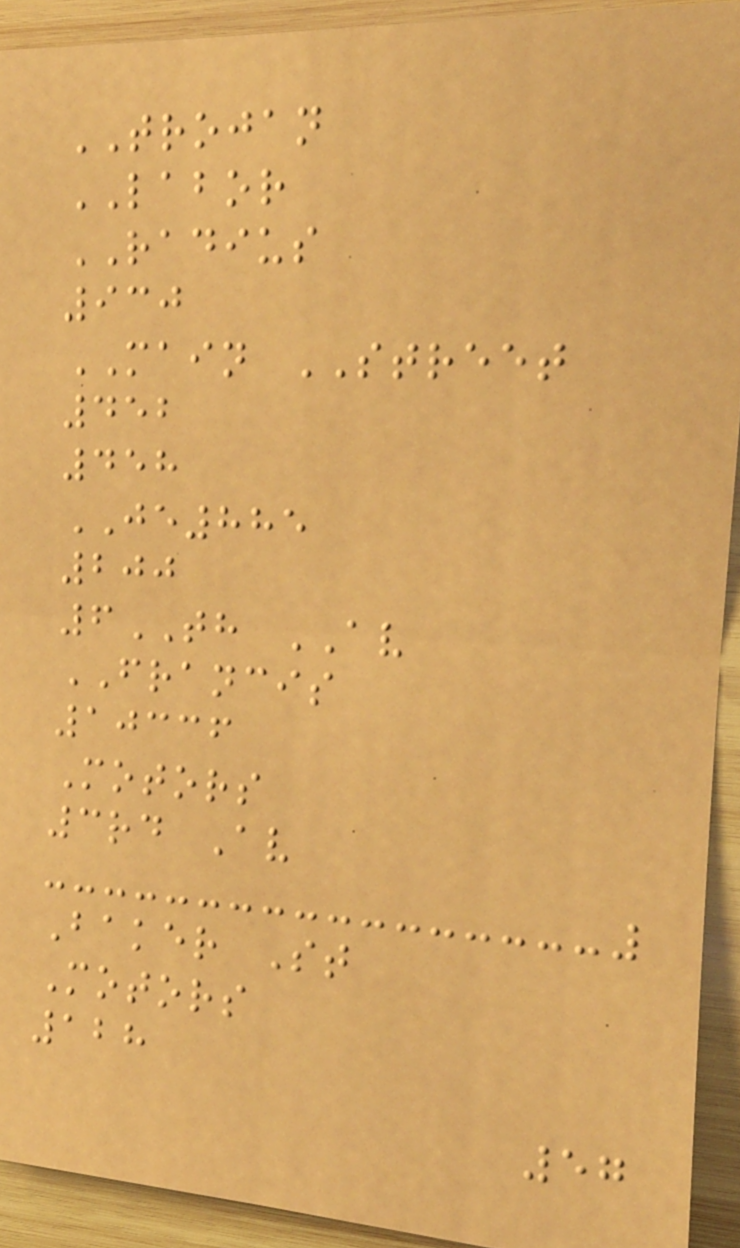TROJAN
LABOR
RADIUS
930
MAIN STREET
452
458
JE885
200
6TH AV
FRANCIS
10336
Motors
3rd Av
Baker St
Motors
128
57
